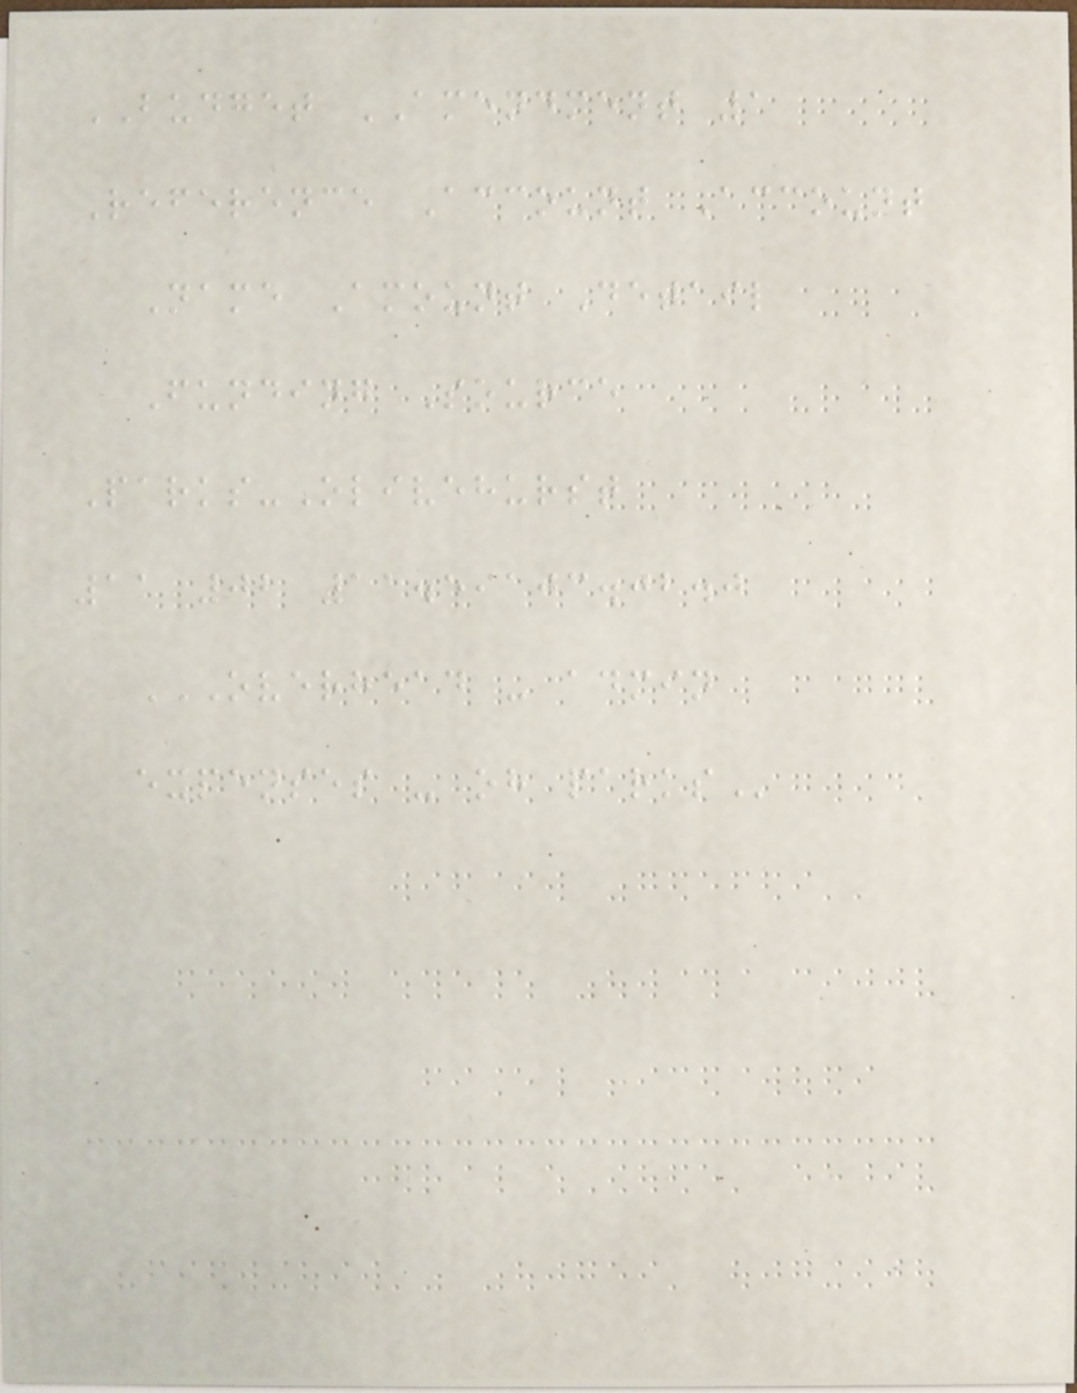BUDGET AMENDMENT 1
Reference Account Account
Name Amount Detail
Funding Source
Parks-Olivehurst
11 02 11.59103.02.0
OVERHEAD - ADMIN
EXPENSES - OH PARKS
